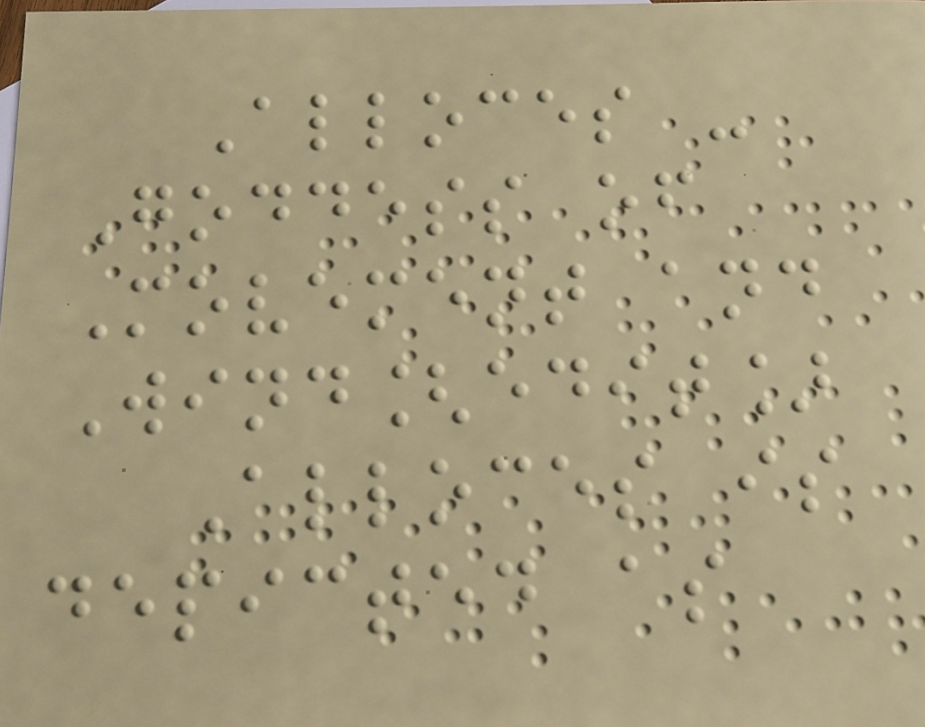Alloces -
Goddess of
Movement and
Wind[edit]
Alloces is
depicted as
